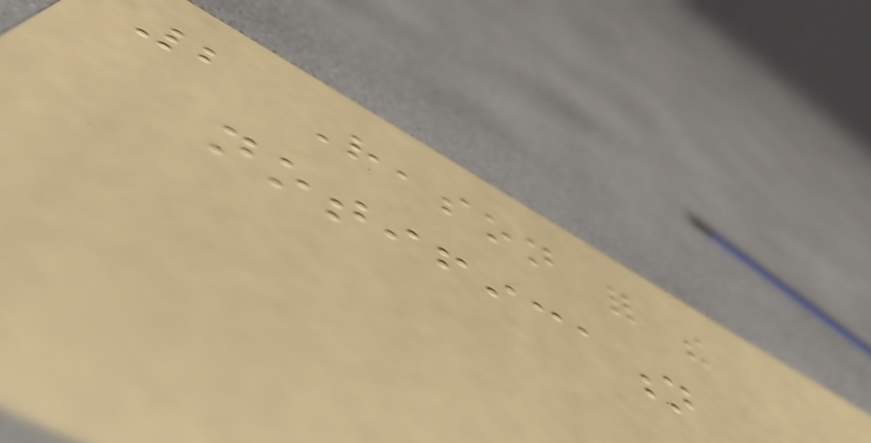2 Reason for the
notification
